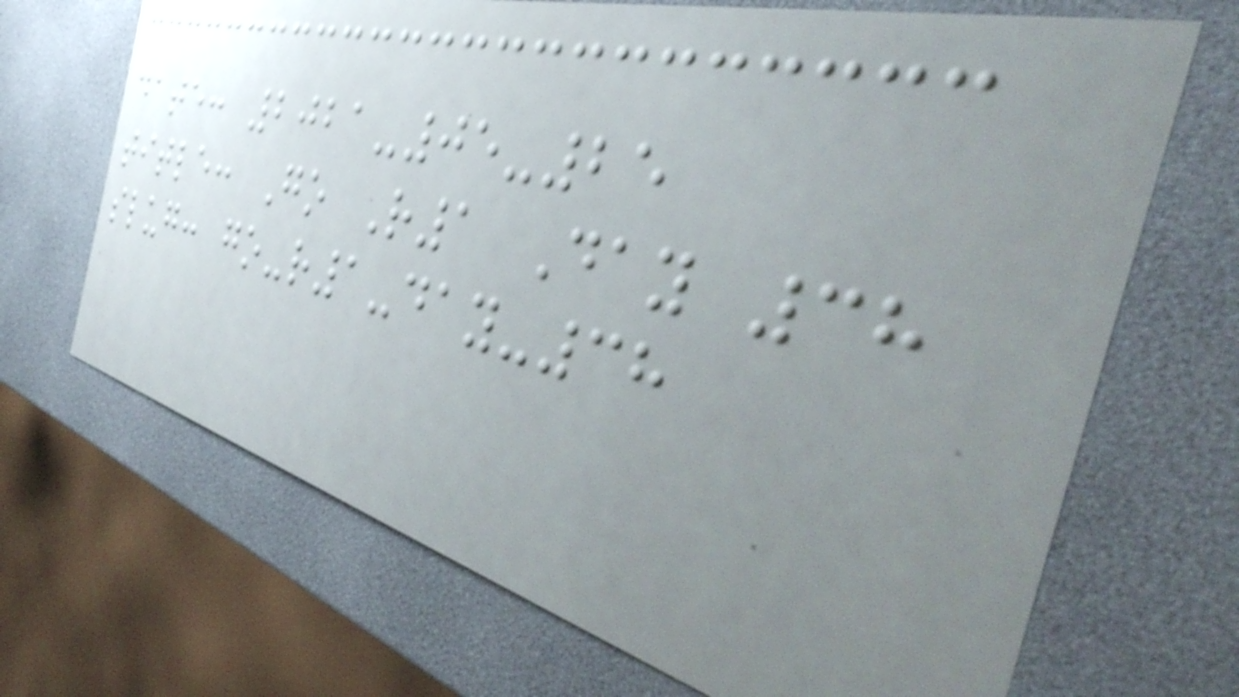date: 2021-05-25
title: Go R1 Day 38
slug: go-r1-day-38
